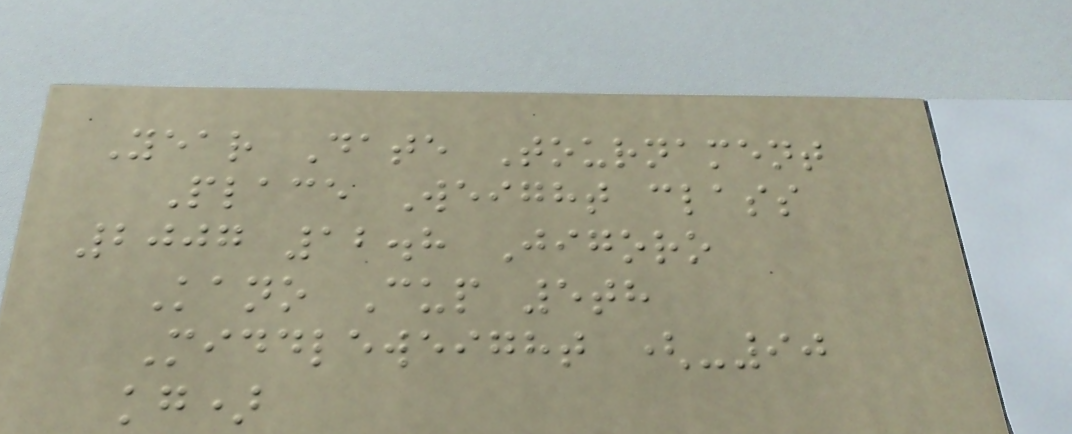Year Date Tournament
Place Weight class
2007 12.8 Jigoro
Kano Cup 5th
Middleweight (-90
kg)
